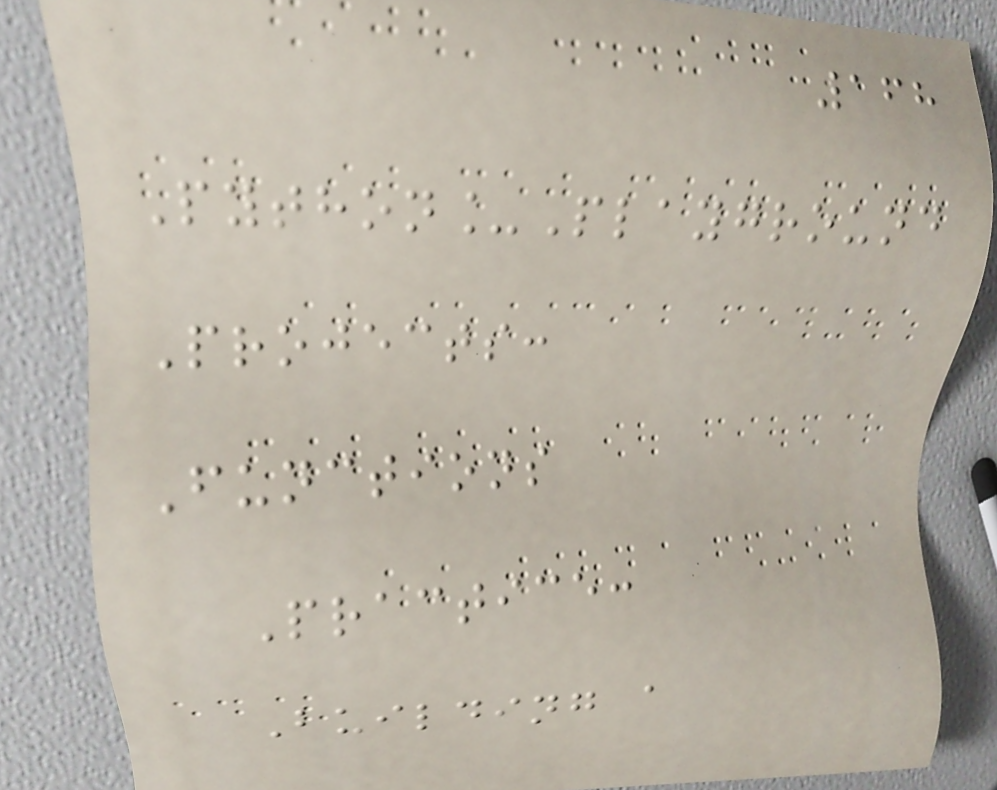168
Python_Playground
Projects:
Functions
Practice:
Building a
